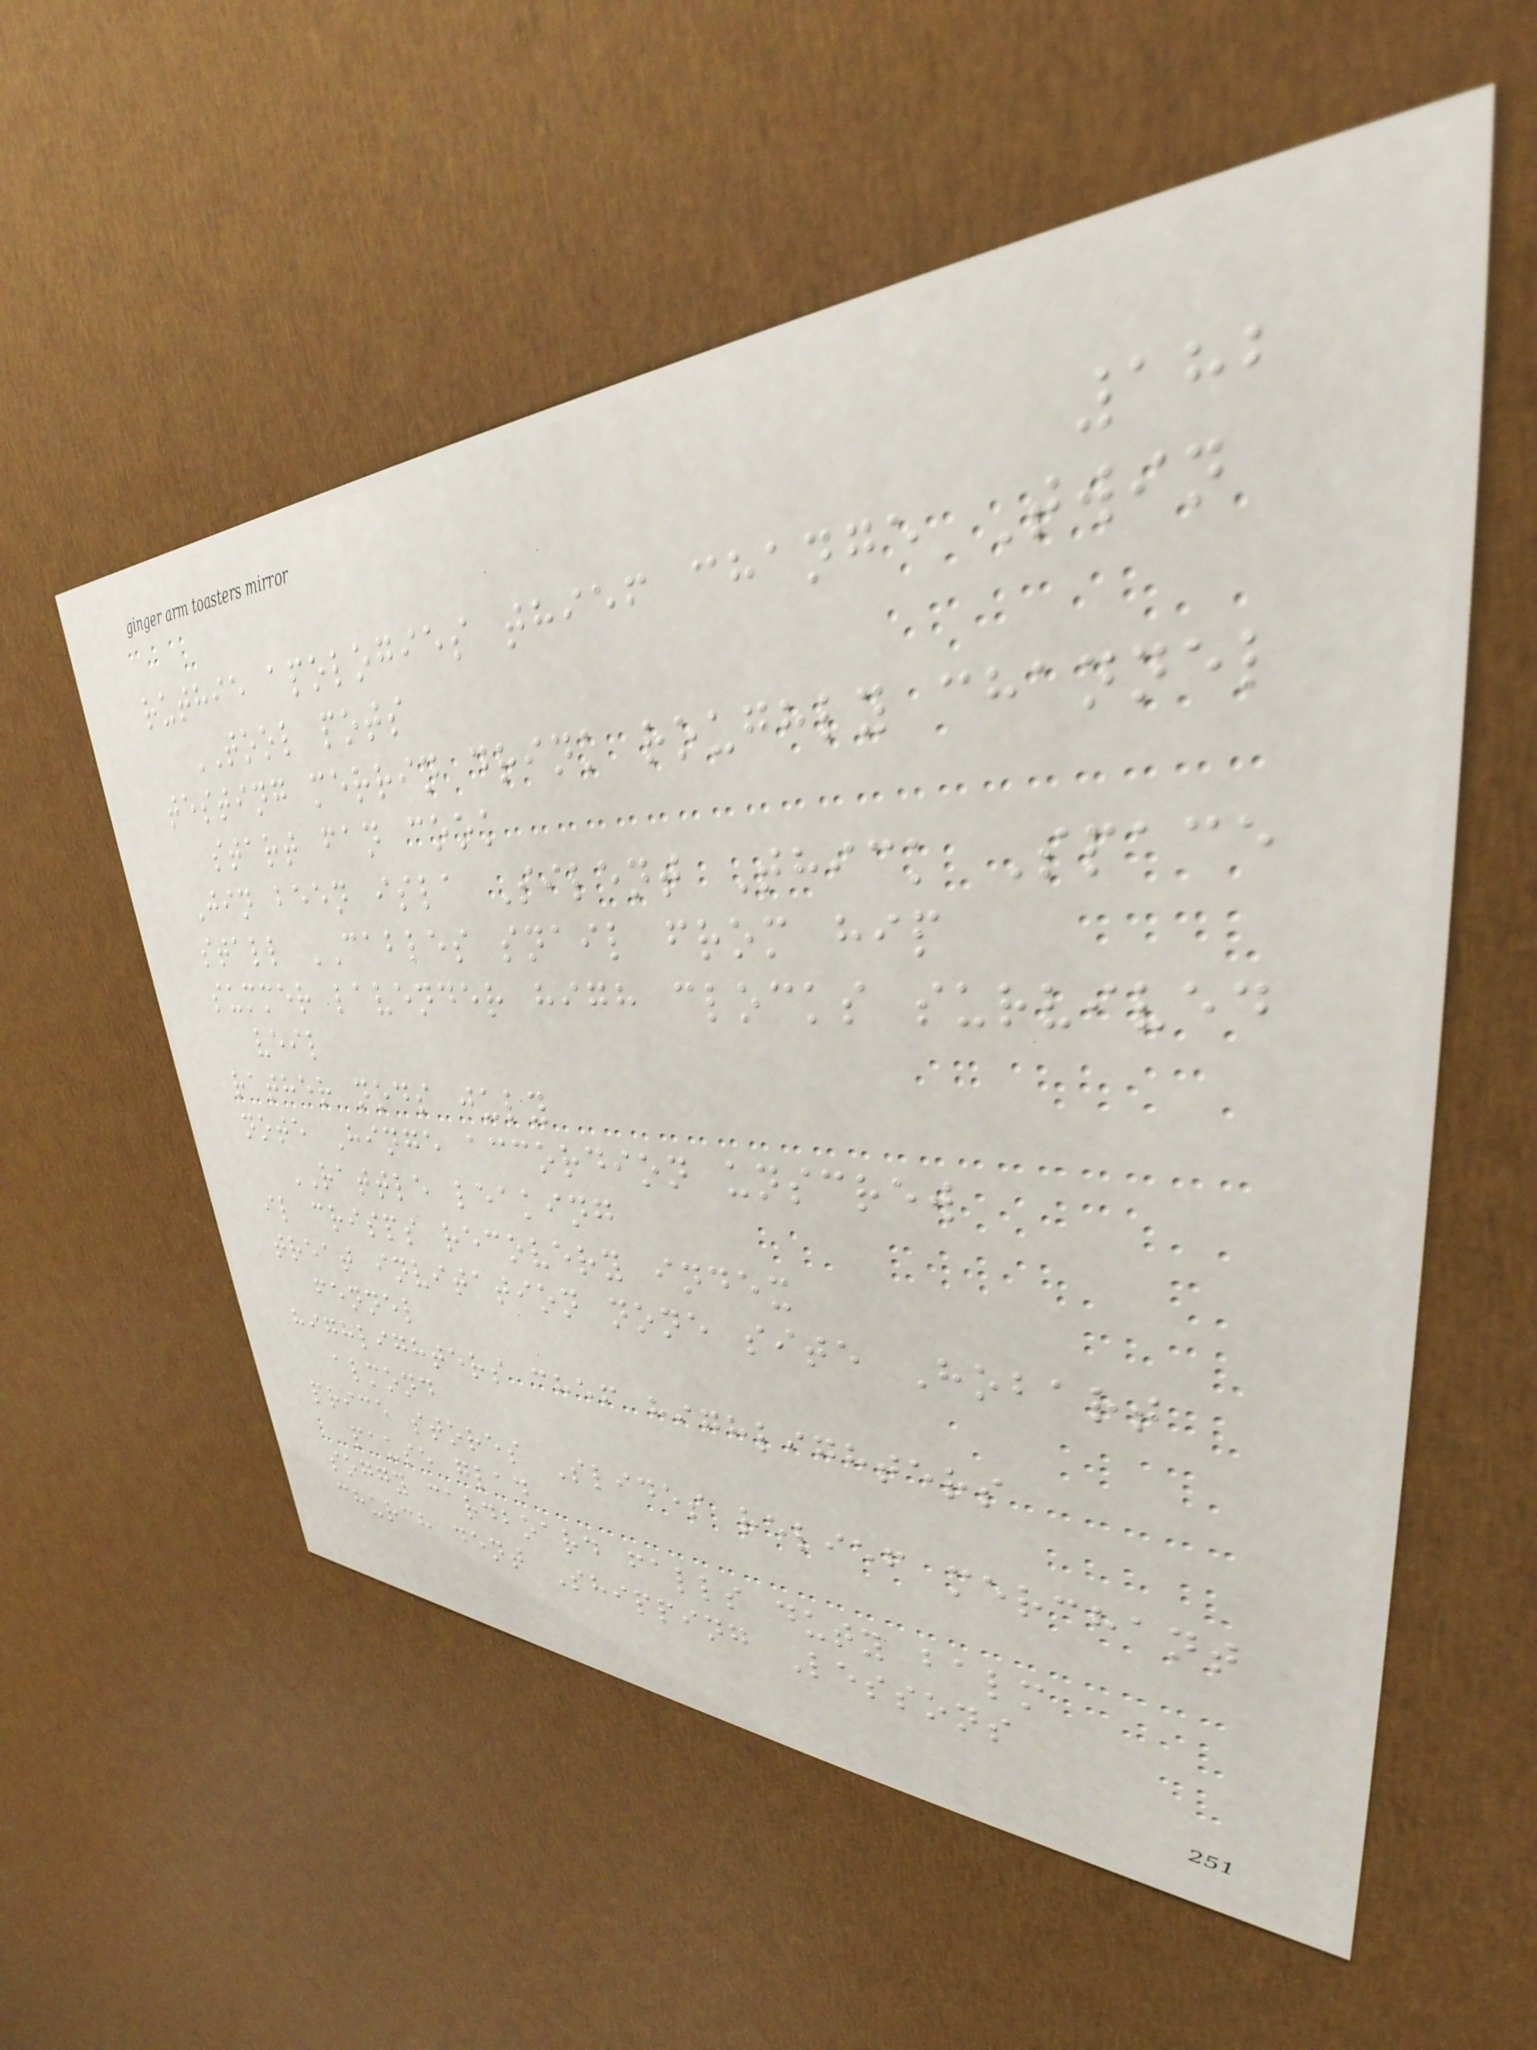182
ruthie apologies thief change Twin
TOOL pots
testing merrin drink roughly channel
start fan cook
Jin been isla Silent Thick Space
stall CABLES snail from hip
summer lavender high clocks survived
veil
rather nods july
note Hinge accordion unscrew
RATTLE leaking
il crisps recovery index
treat invitation none site Hobart
fennel
highlighters chef highlighters
almond
price stores Slides relief merchant
pause glad
soggy cardboard falls duty balm
church dent Shipping Lessons
